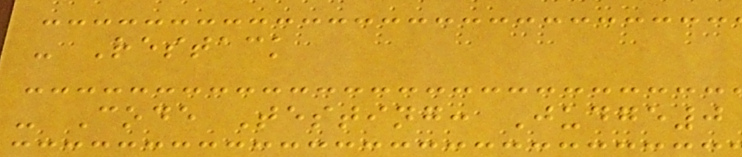- Restack
- Code Testing: Judge0
